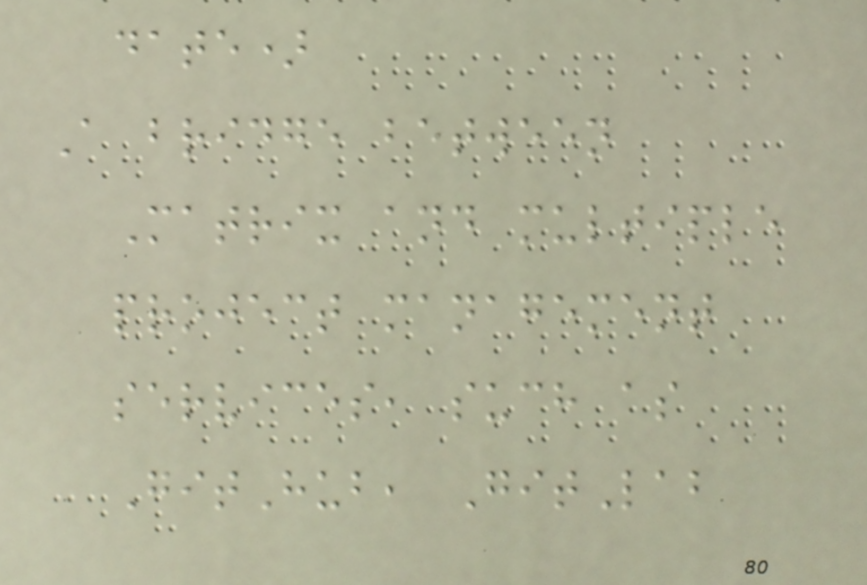date)
A bridge between
Matrix and multiple
project management
services, such as
GitHub, GitLab
